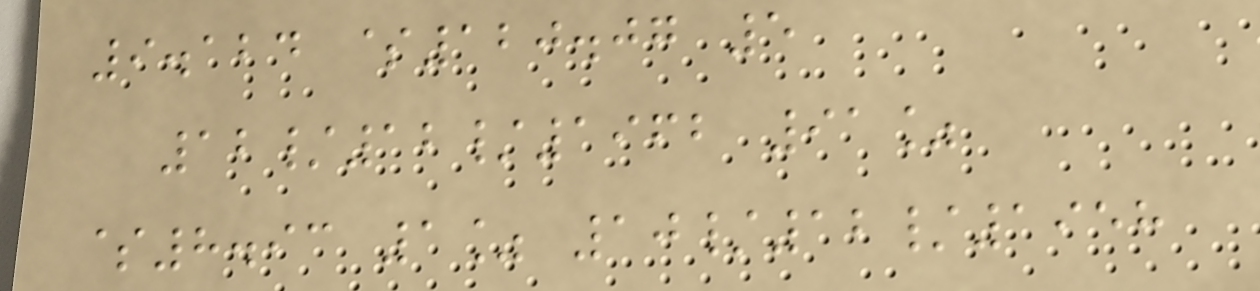9.124 $120.07 5
12/12/1962 91%
$8.93 1% 10/12/1958
